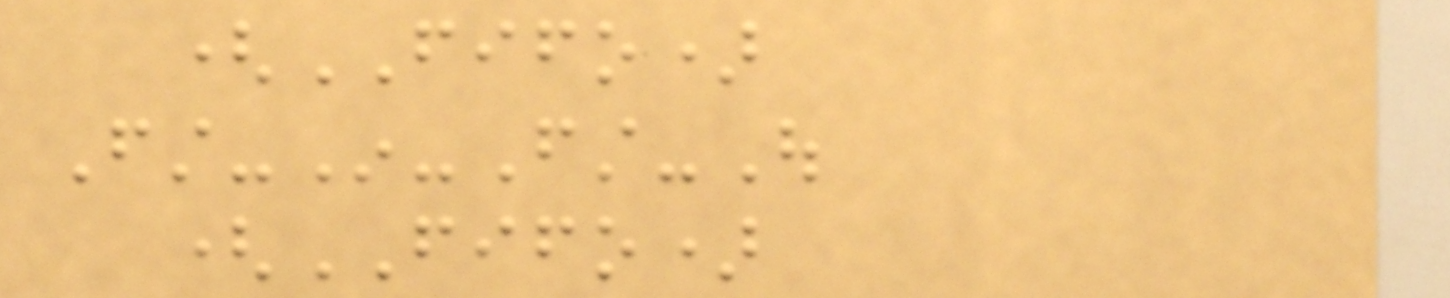(FIFO)
First-In-First-Out
(FIFO)
